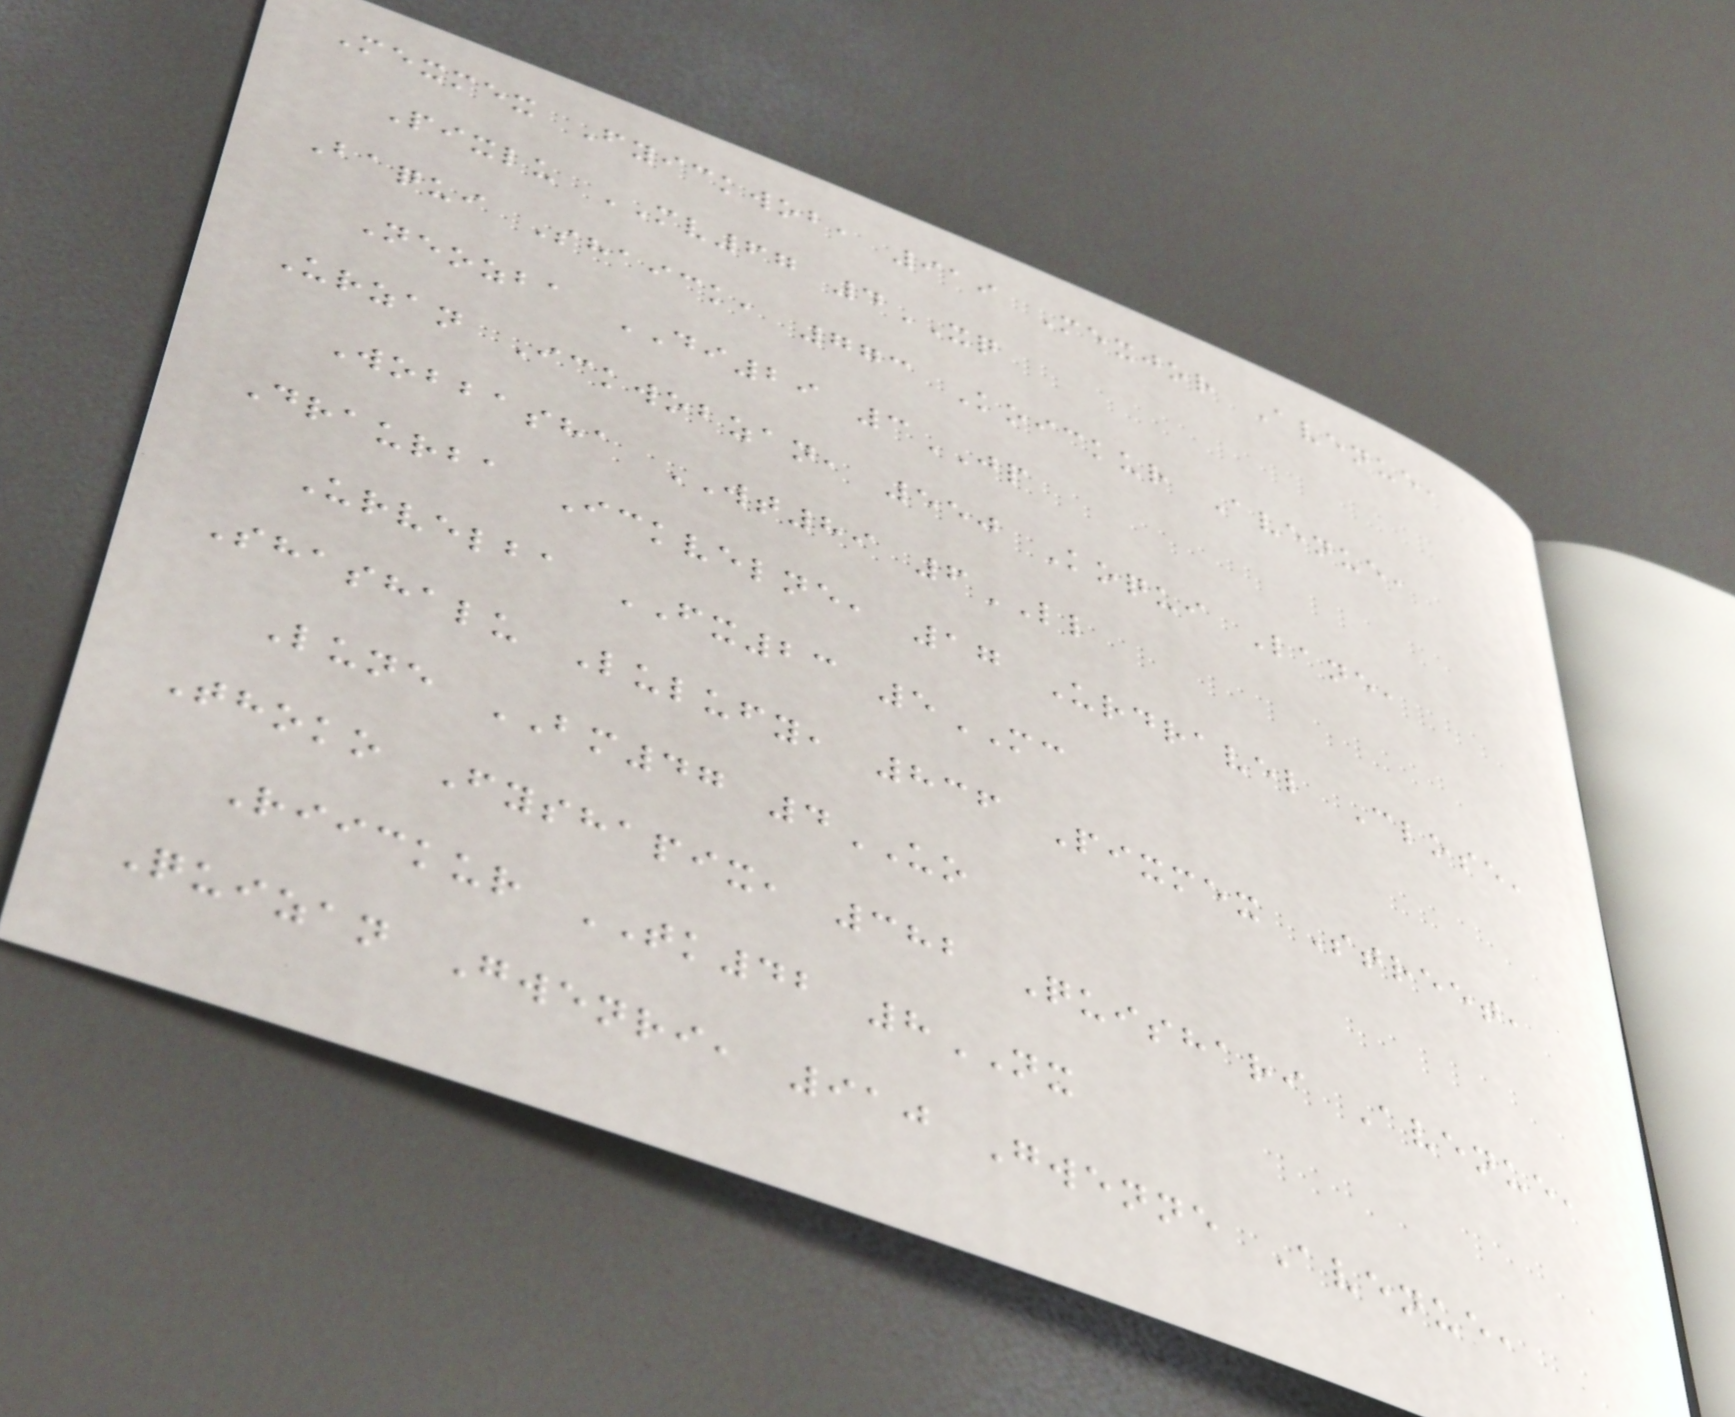Mexmex Fyickwob, 919 Mexjor Avenue,
Pixlu MV67 4XQ
Baqui Shaick, 773 Koickur Avenue,
Neozba DI29 3JP
Urzan Ickwobzan, 550 Koqui Lane,
Wobbasha WT89 6LL
Draurba Ickvelne, 17 Urdravel Close,
Urvelba FX23 5MC
Shashalu Lulufy, 836 Pixmex Street,
Lune BM47 4UO
Thoko Fyshapix, 382 Quishari Avenue,
Riickur TK42 8NX
Quizan Gwenri, 910 Gwenne Avenue,
